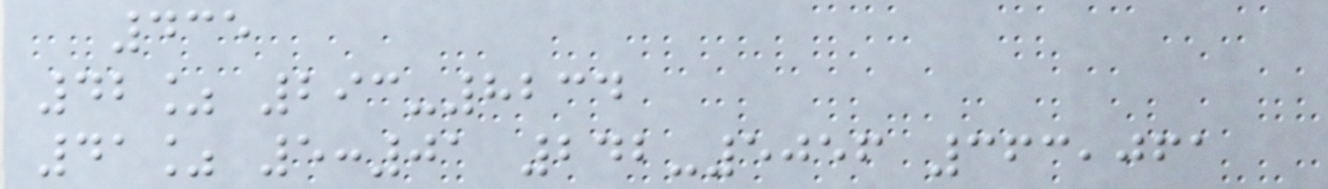435
42% 293-8234
41% 5:01 242-5056 363,061
